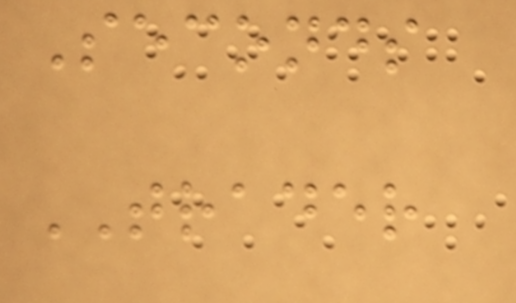Seconds
TRADER
